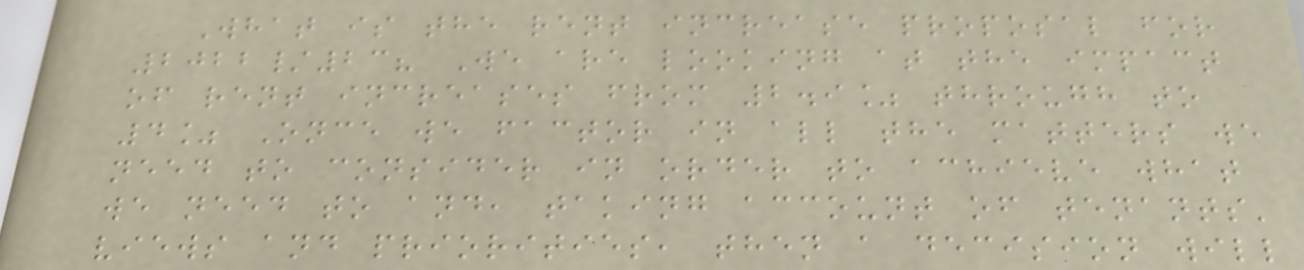What is the rent increase proposal for
2022/23? We are looking at the impact
of rent increases from 2.9% through to
4% Once we factor in all the matters we
need to consider in order to achieve what
we need to and, taking account of tenants'
views and priorities, then a decision will
